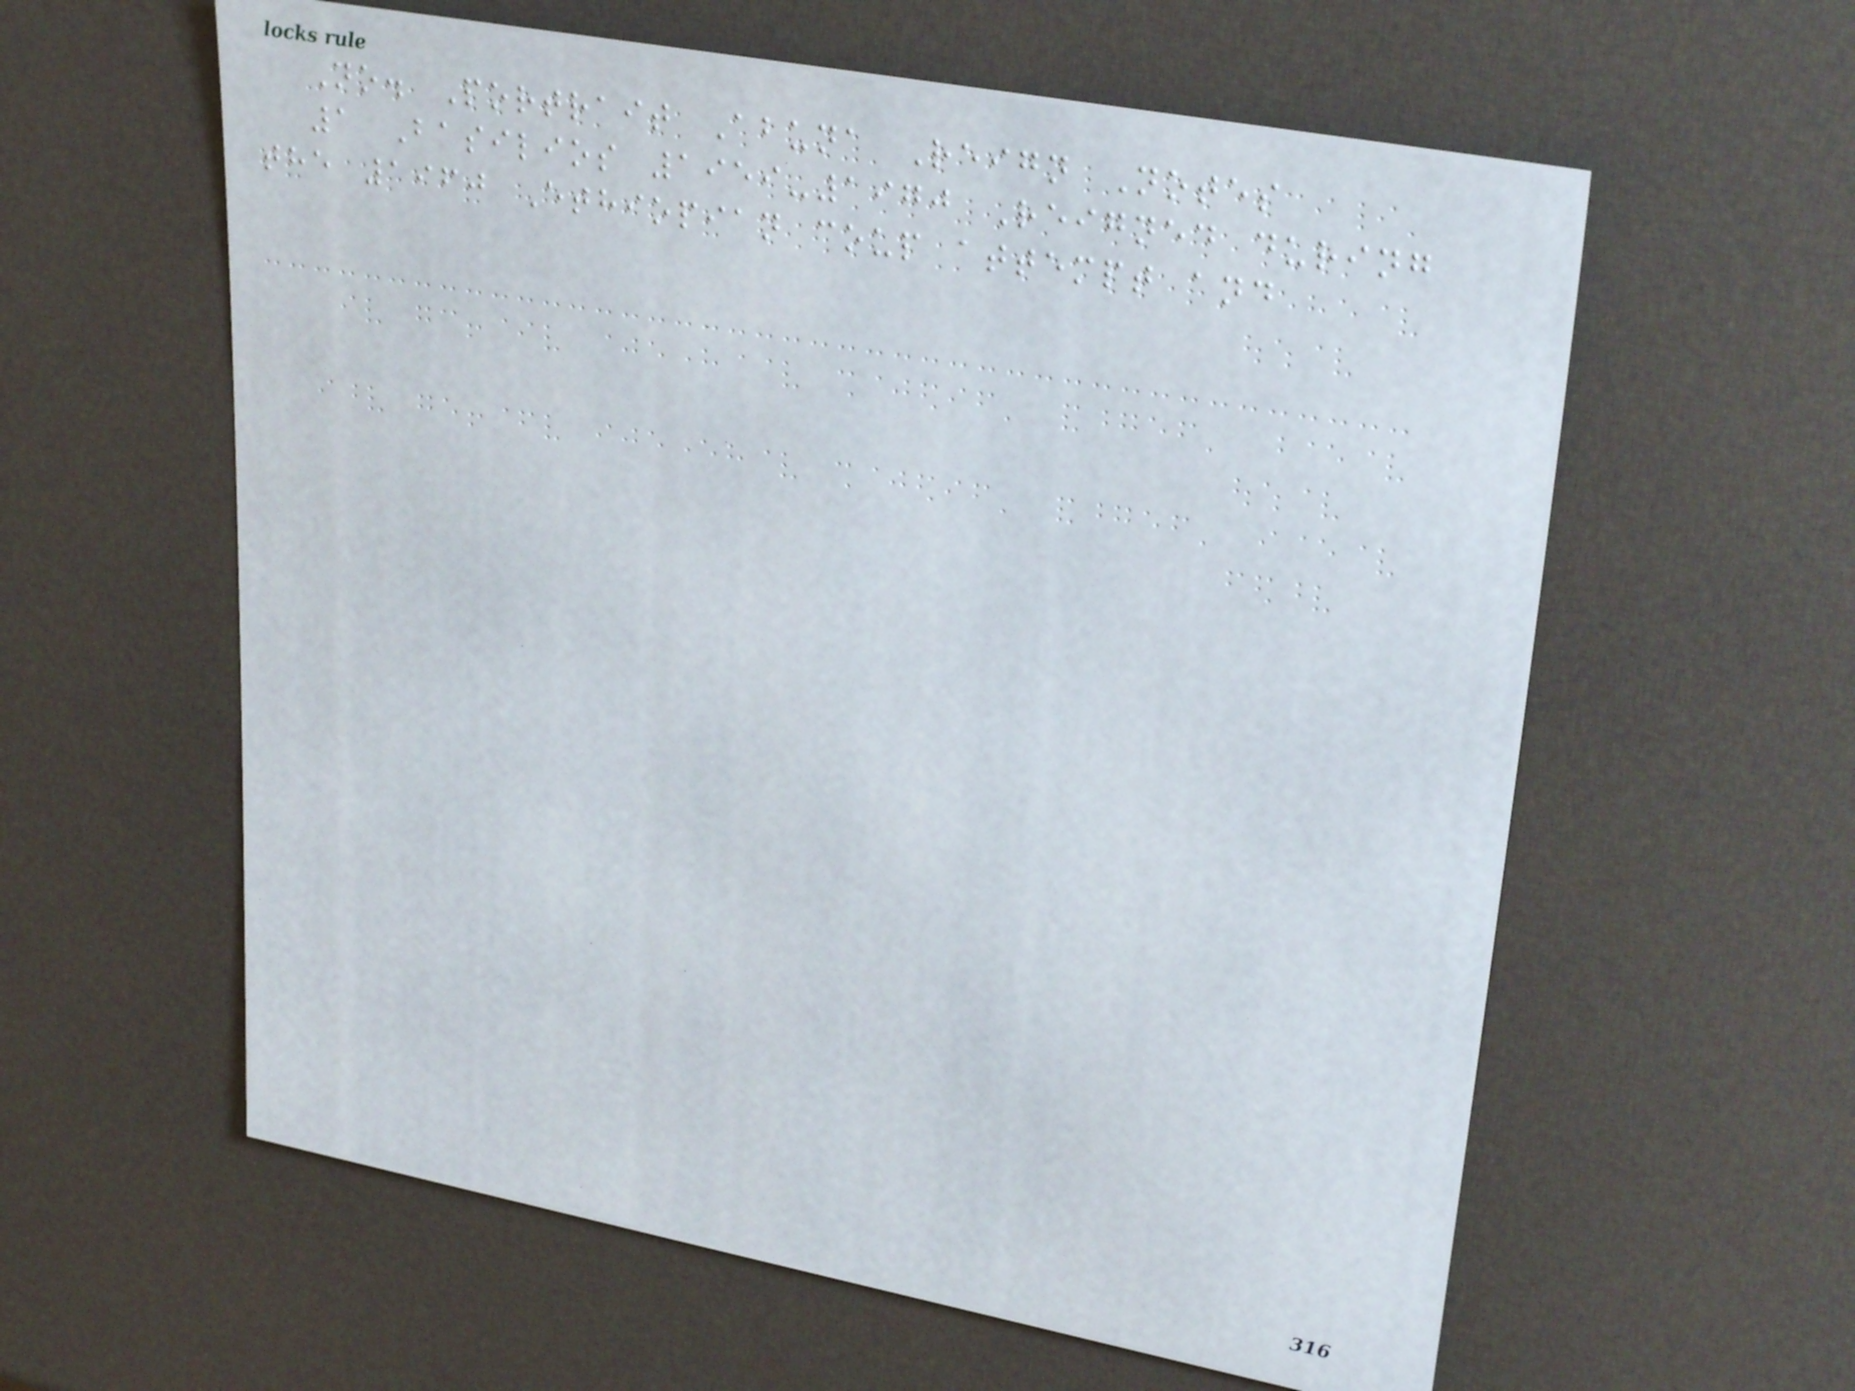No. Portrait Abuna Reign Notes
1 Basilios 1959-1970 Reigned during
the 1960 Ethiopian coup attempt and
